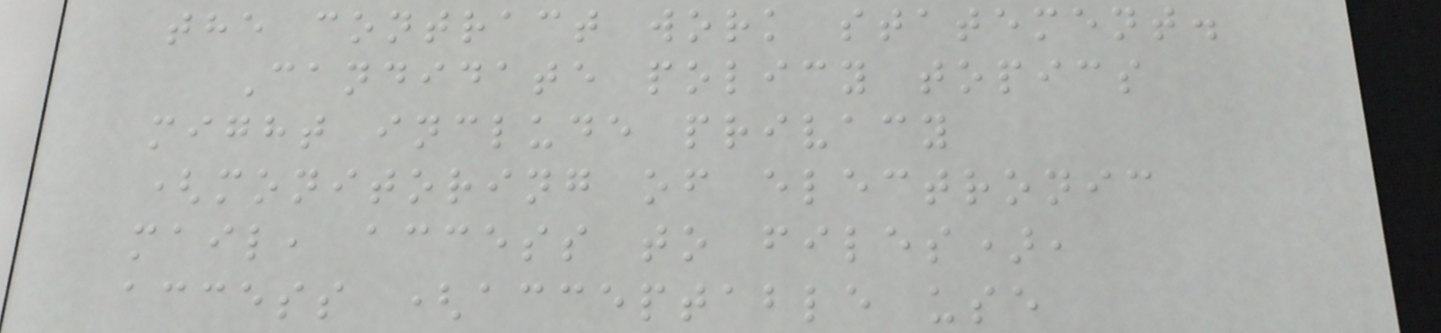the contract work statement.
Candidate policy topics
might include privacy
(monitoring of electronic
mail, access to files),
access (acceptable use
